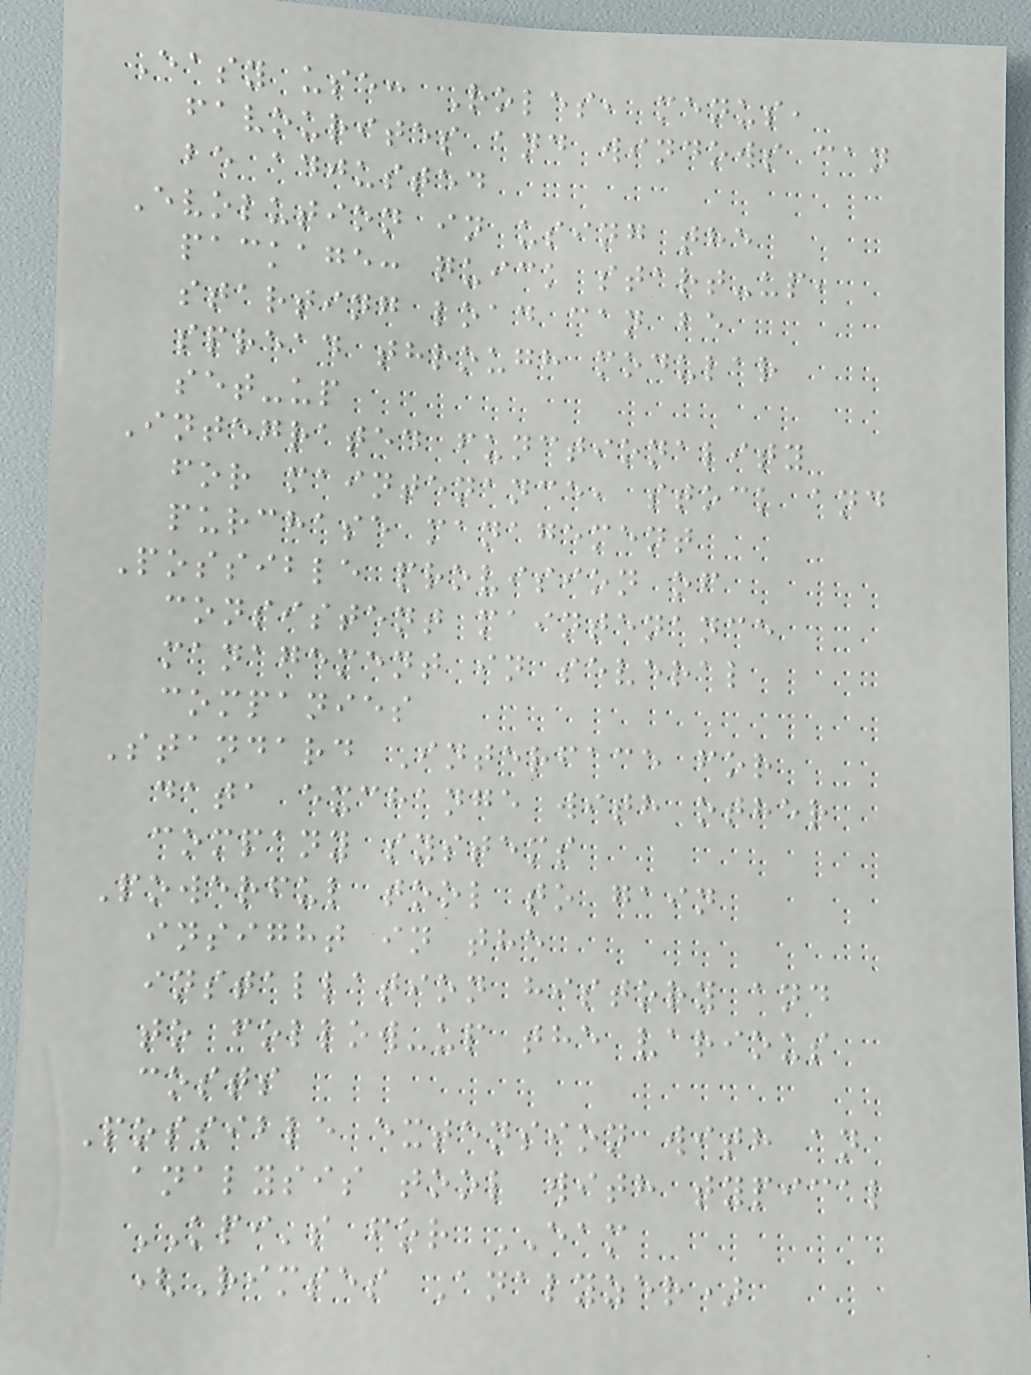Easy use: Roles, menus,
favourites and windows can
be adjusted
Evolution in using the
package: quick start-up,
starting load can be
spread through modular
set-up
Integrated functionality
for maintenance, stock and
purchase management
Possible provision of
consistent maintenance
management in several
companies
Standard Interface for
data exchange with other
company systems
Powerful tool to gain
insight in the
installation history and
to follow-up the various
costs
Possible extension with an
analysis tool with typical
KPI's for EAM
(Rimses Analyzer)
